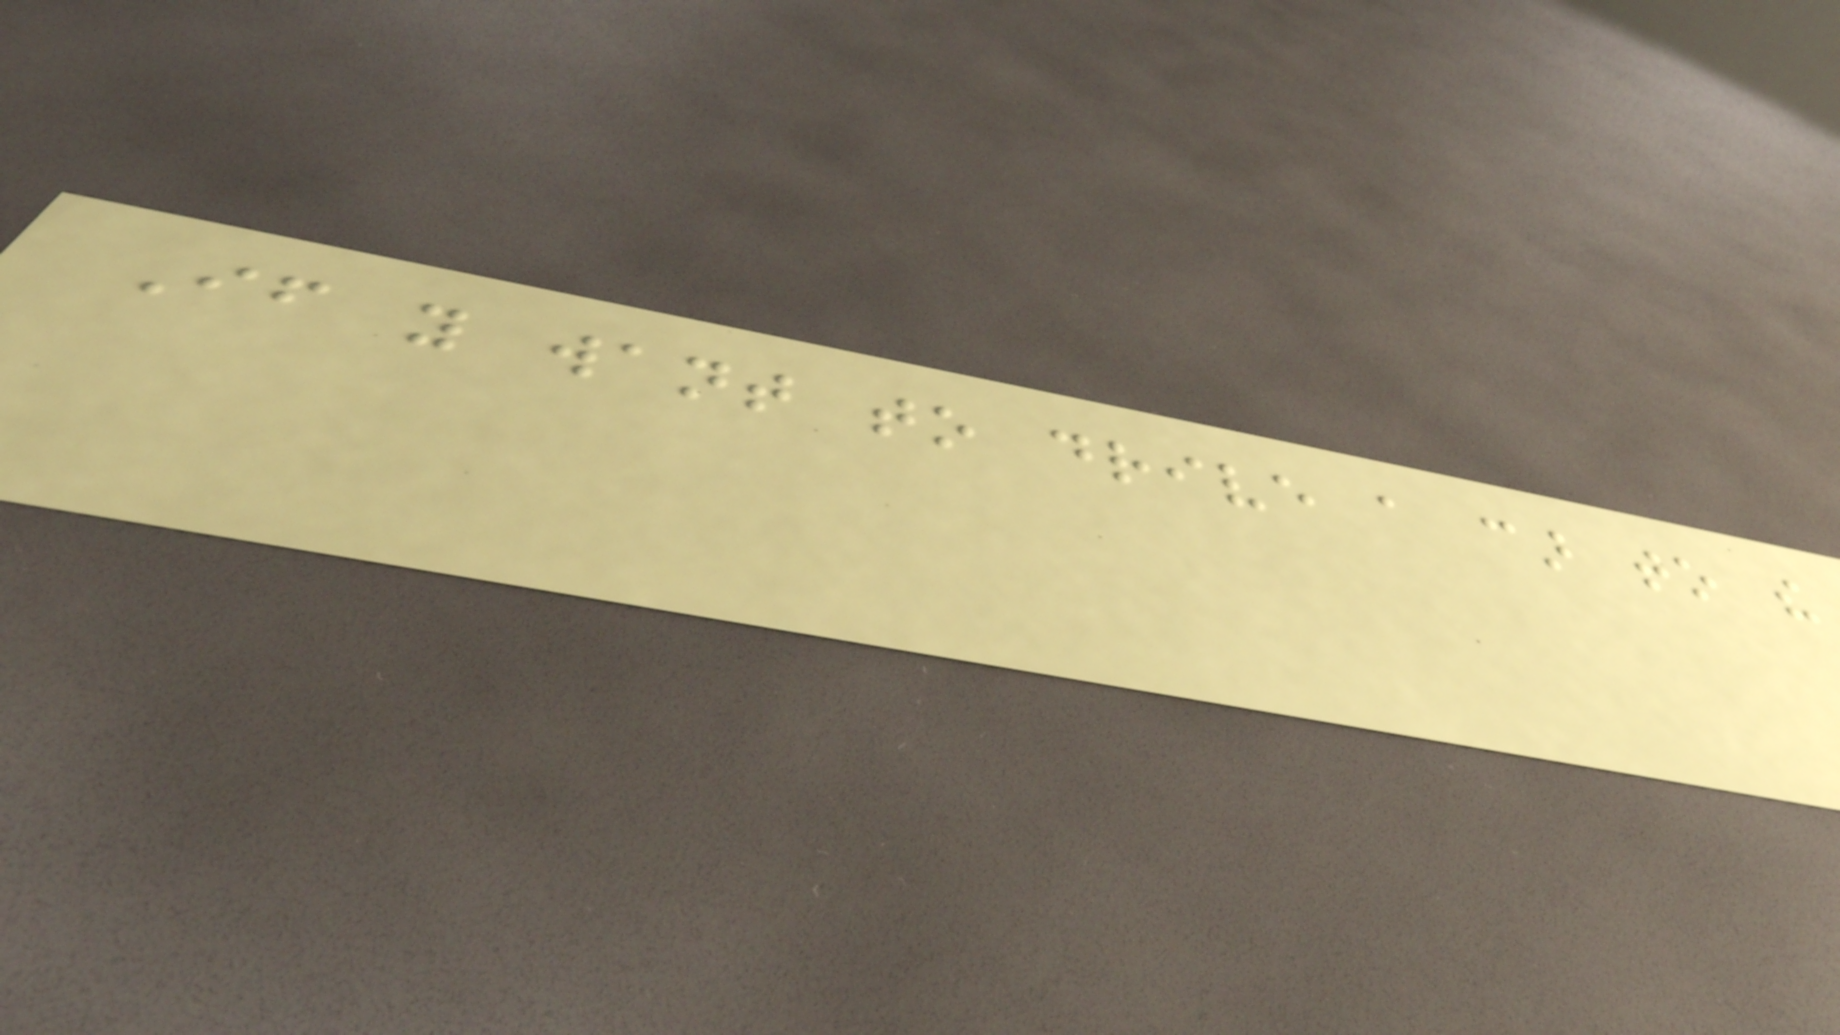If you want to drive a car to the
